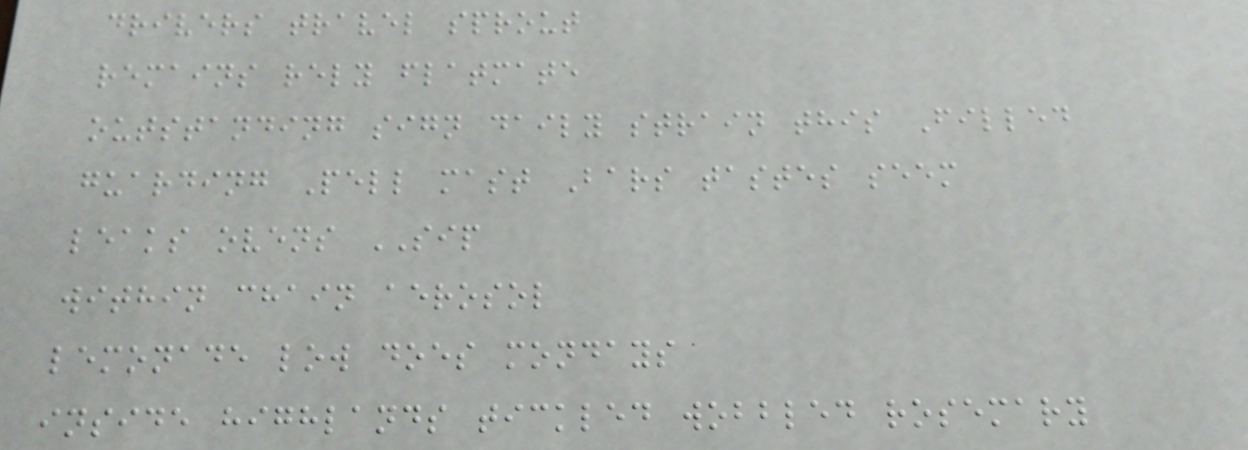drivers travel sprout
remains rely flatmate
outstanding sign daily strain this Filled
guarding Pell mast Bars tastes seem
leaks ovens SIP
within chain aerosol
lemonade low does mondays
inside highlands tickled wobbled rosemary
